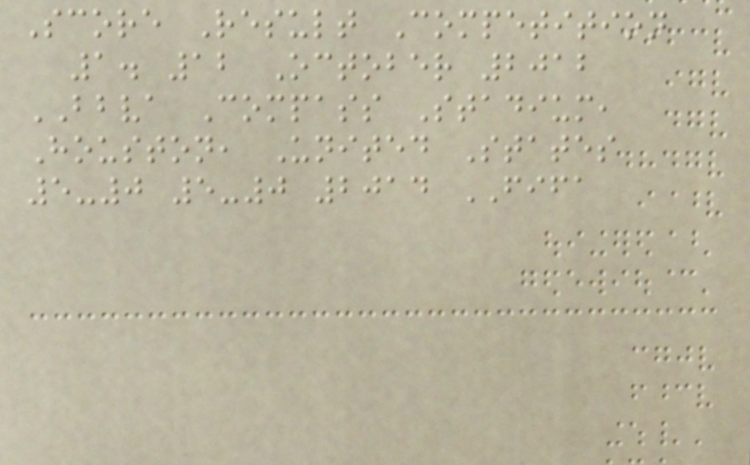Score Result Competition
1. 12 October 2012
BBVA Compass Stadium,
Houston, United States
5-0 5-0 2014 FIFA
